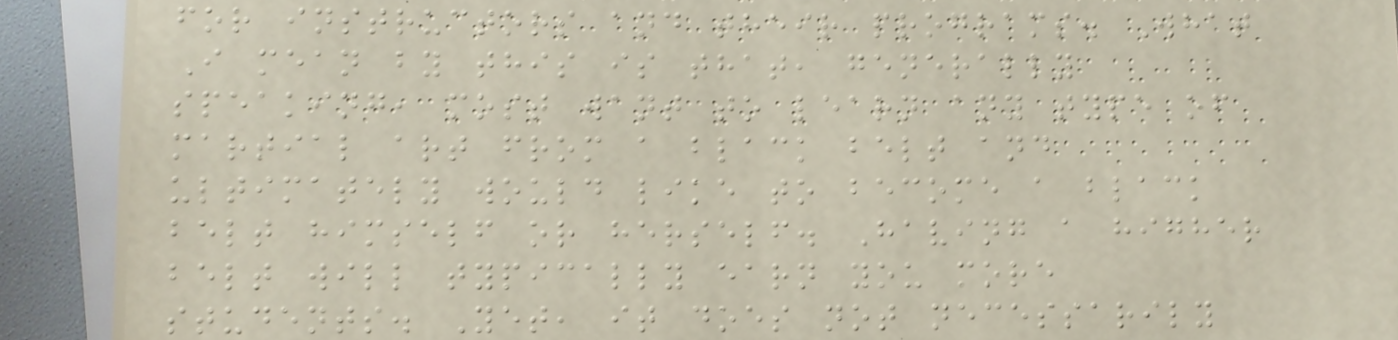for instructors and their programs. What
I mean by this is that, generally
speaking, most want to learn any type of
martial art from a black belt and
ultimately would like to become a black
belt himself or herself. Having a higher
belt will typically earn you more
students. Yet, it does not necessarily
